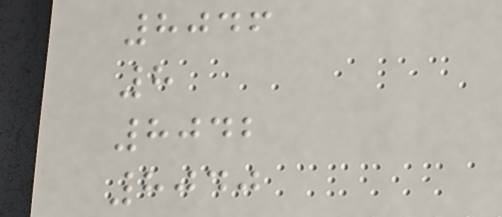8046
8
8042
8040
